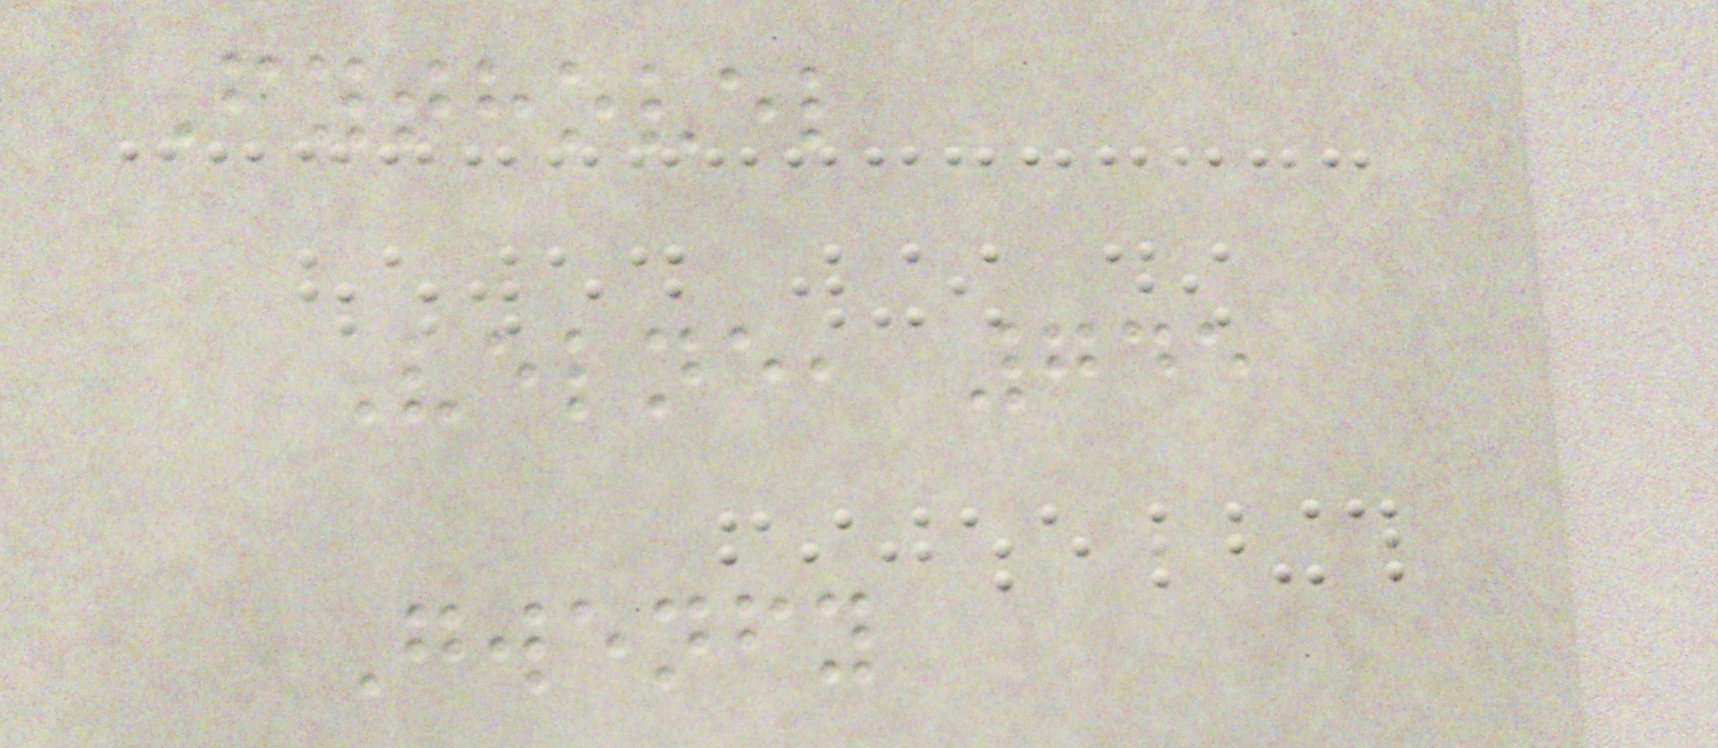Fythovel
Velne, 745
Gwenfy
